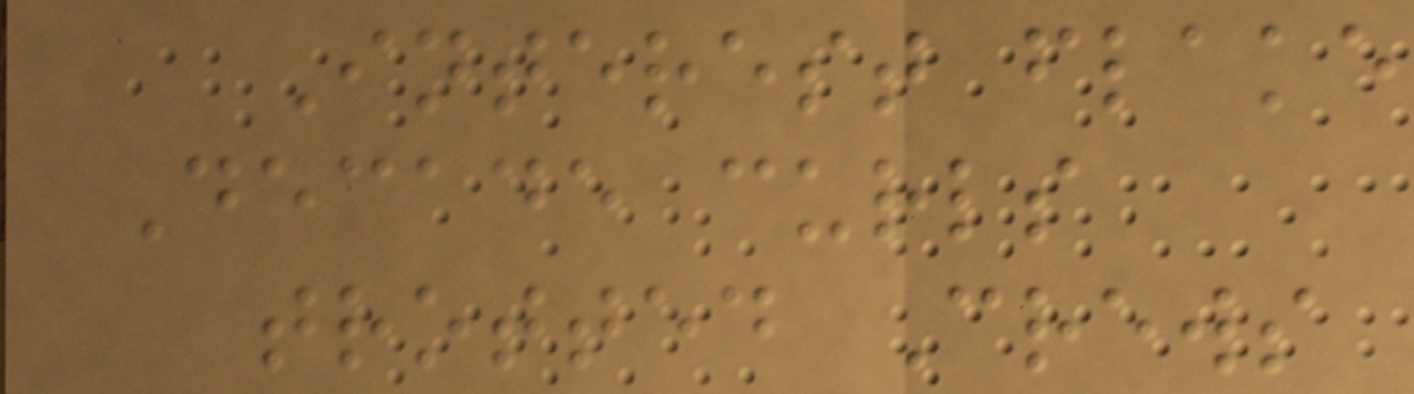Interest flake
Decade curls
trotted Crews
